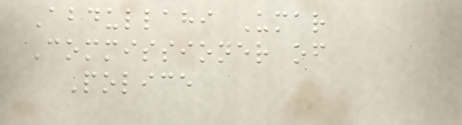Abdullahi Umar
Commissioner of
Police
